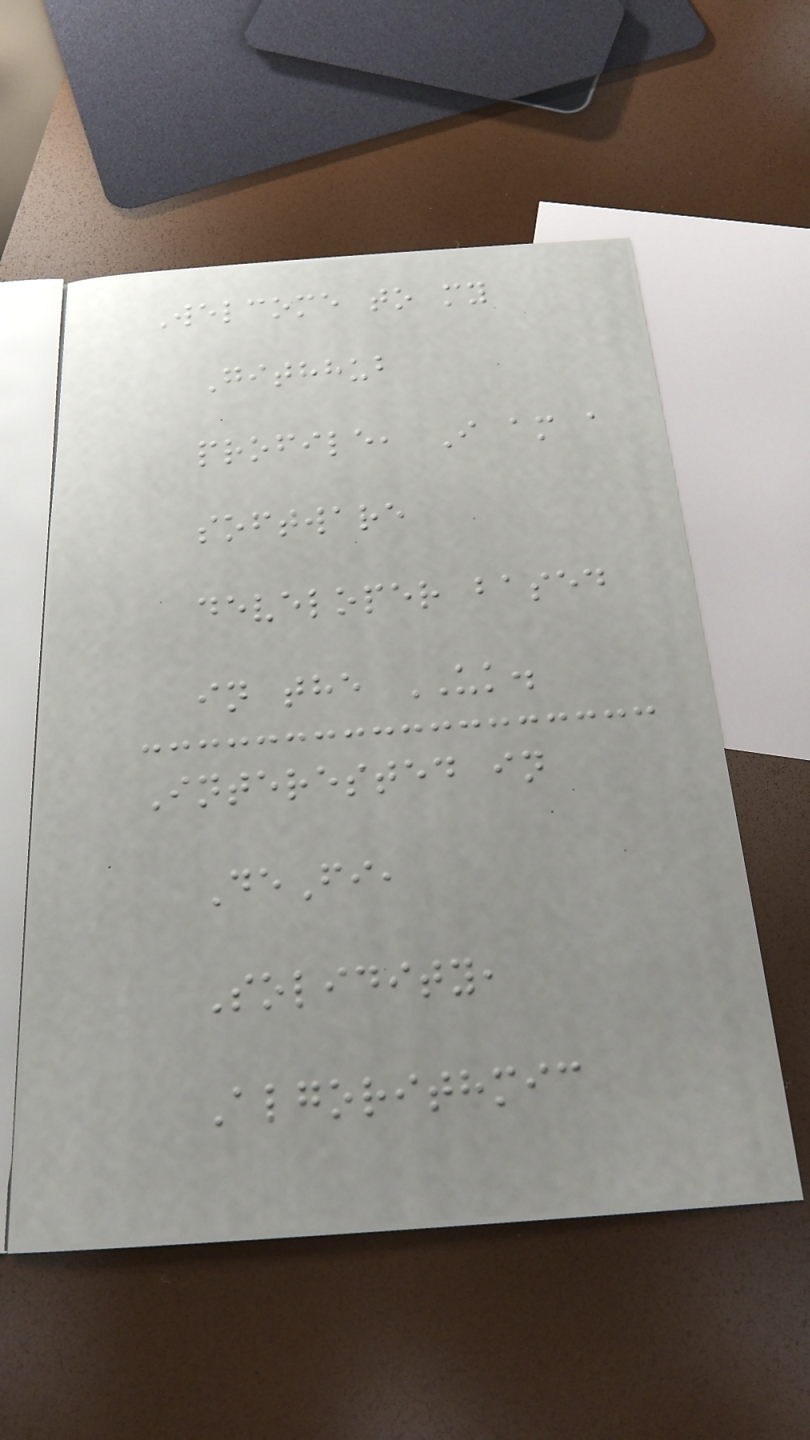Welcome to my
Githhub
profile, I am a
software
developer based
in the UK.
Interested in
DeFi,
Solidity,
Algorithmic
